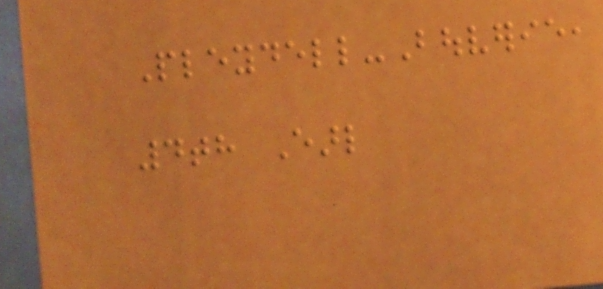Pleydell-Bouverie,
4th Earl
